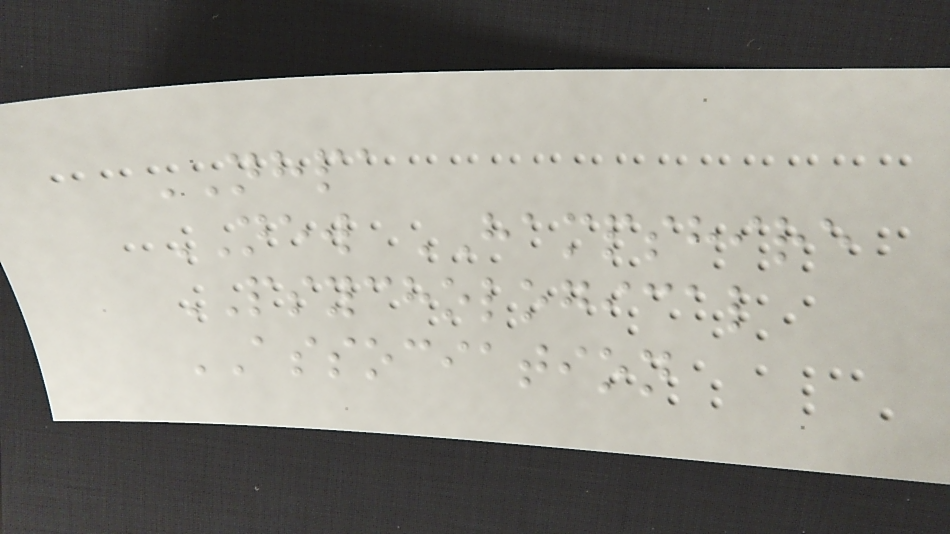NHPA
NEW HAMPSHIRE
PSYCHOLOGICAL
ASSOCIATION
